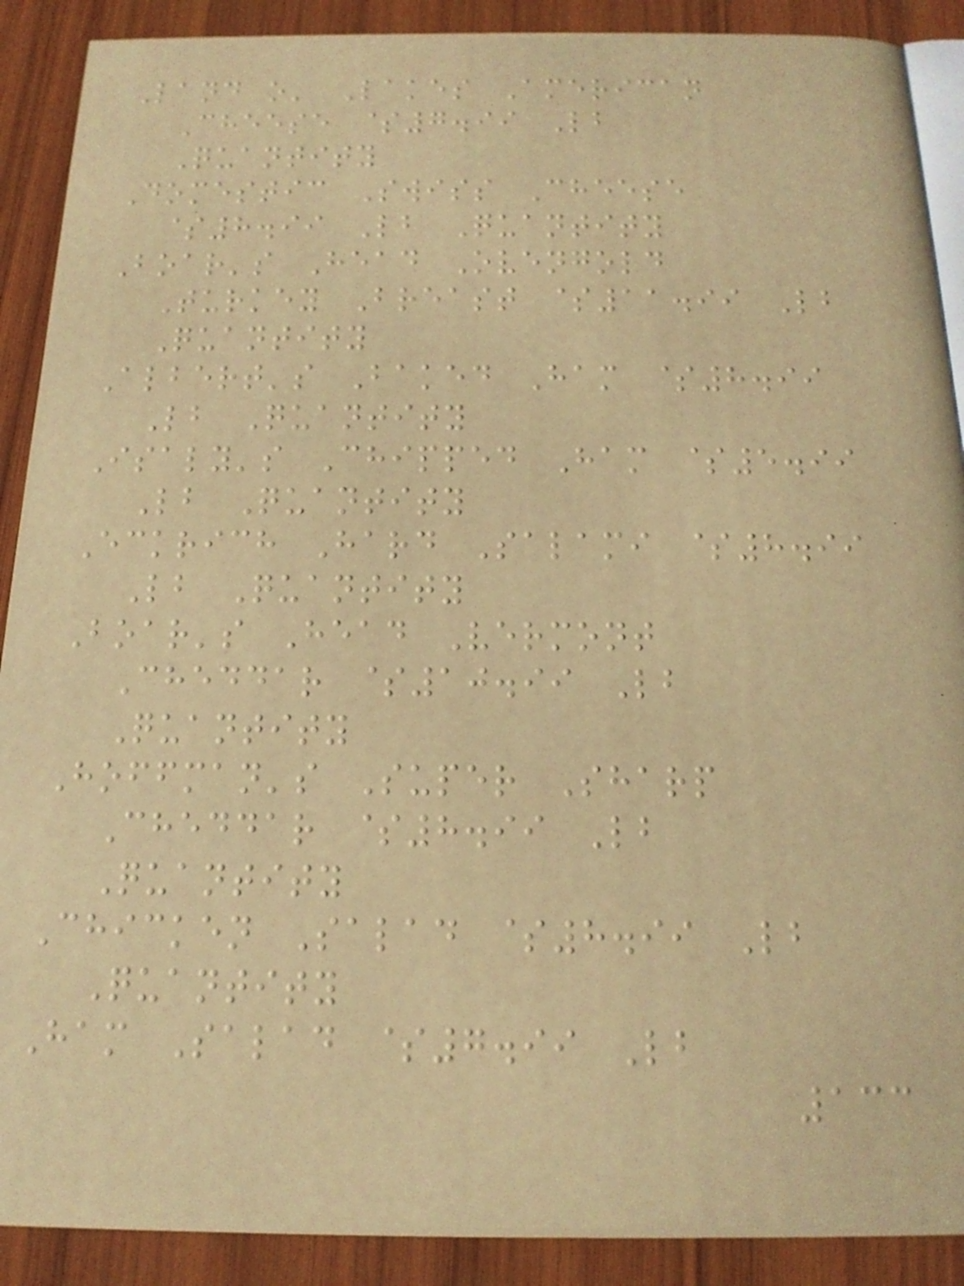Land o' Lakes American
Cheese $7.99 Lb
Quantity
Domestic Swiss Cheese
$8.99 Lb Quantity
Boar's Head Ovengold
Turkey Breast $11.99 Lb
Quantity
Albert's Baked Ham $8.99
Lb Quantity
Isaly's Chipped Ham $5.99
Lb Quantity
Eckrich Hard Salami $8.99
Lb Quantity
Boar's Head Vermont
Cheddar $10.99 Lb
Quantity
Hoffman's Super Sharp
Cheddar $8.99 Lb
Quantity
Chicken Salad $8.99 Lb
Quantity
Ham Salad $7.99 Lb
133
